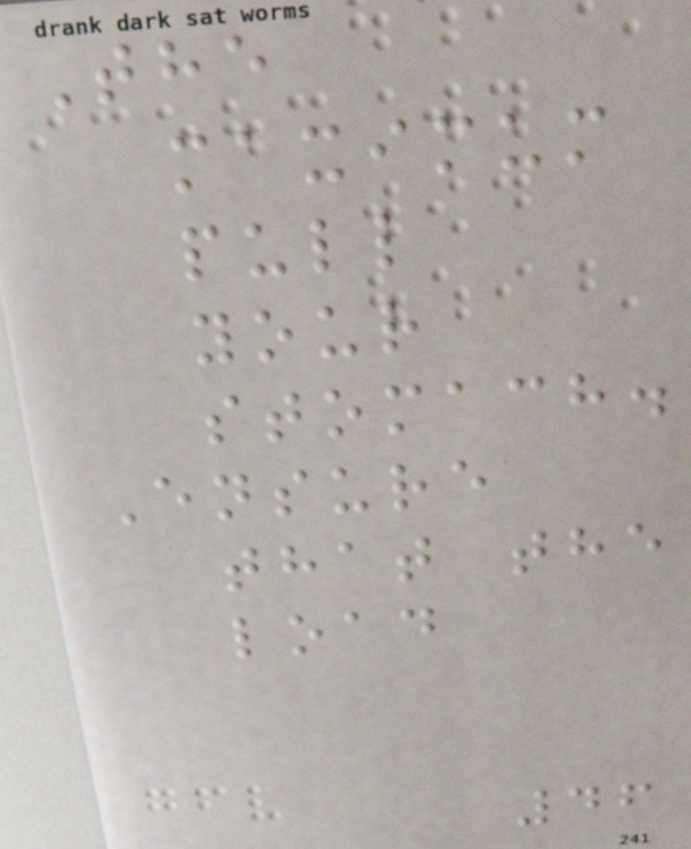The
maximum
pull
your
stomach.
Ensure
that the
load
46
